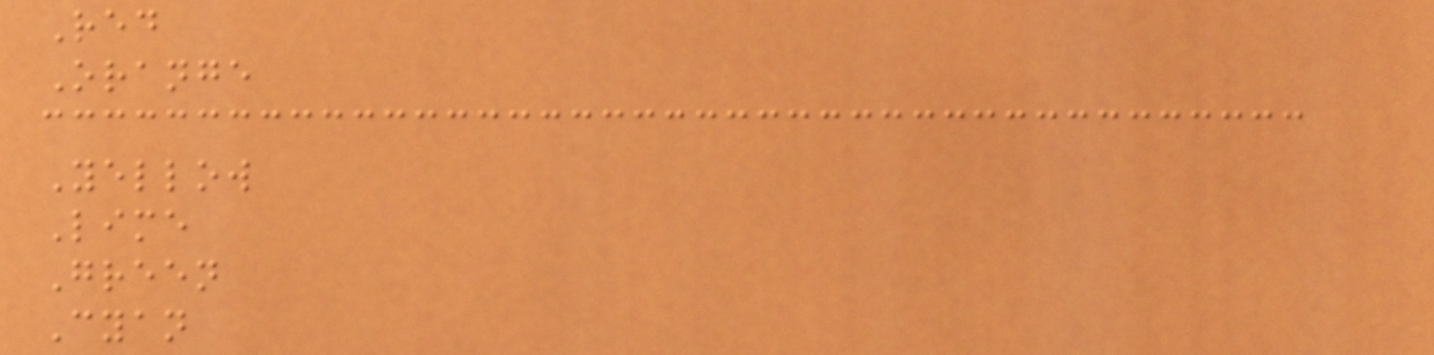Red
Orange
Yellow
Lime
Green
Cyan
